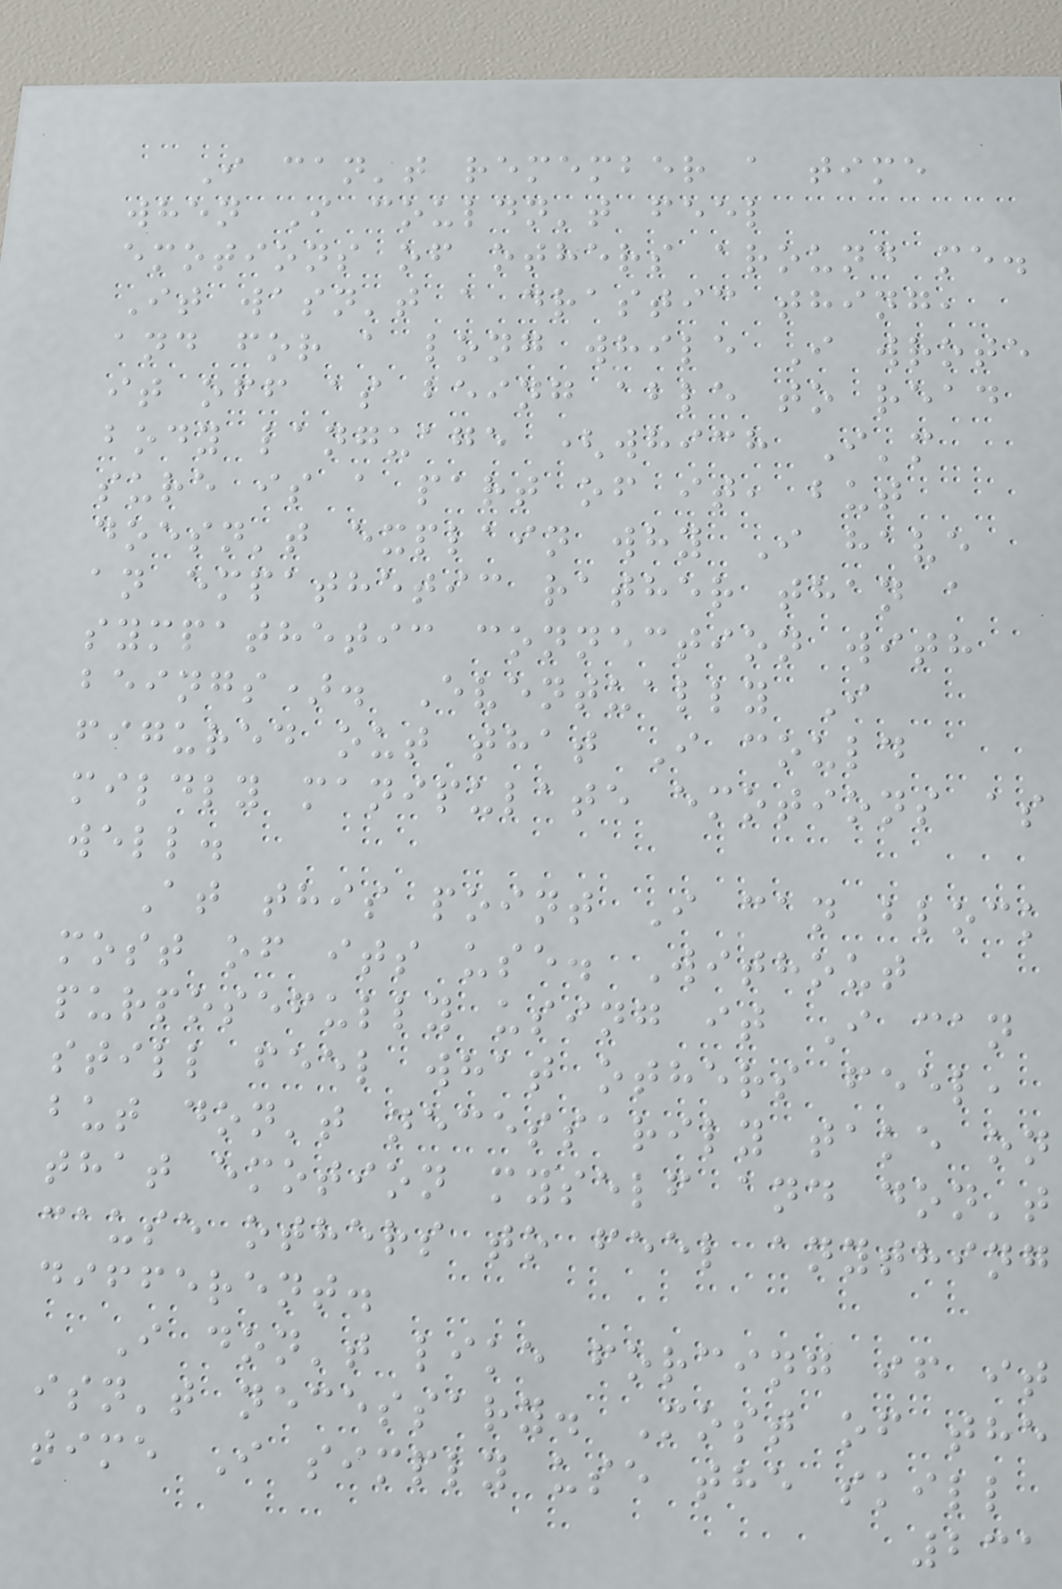I can't remember a time
when I couldn't feel
emotions of others around me.
It wasn't a drastic thing,
and for a long while I wrote
it off as being able to read
body language (which I'm
sure is a part of it, but
doesn't explain why I have
an empathetic rather than a
sympathetic connection with
beings). Eventually I
figured out that I could
mildly manipulate emotions as
well.
At this point I can block
most of its use. Without
purposefully using it I can
still feel what others feel,
but don't necessarily take on
that emotion myself and don't
cause others to feel anything
different.
I don't like forcing if it
isn't necessary. Most of the
time I simply use the skill
231
